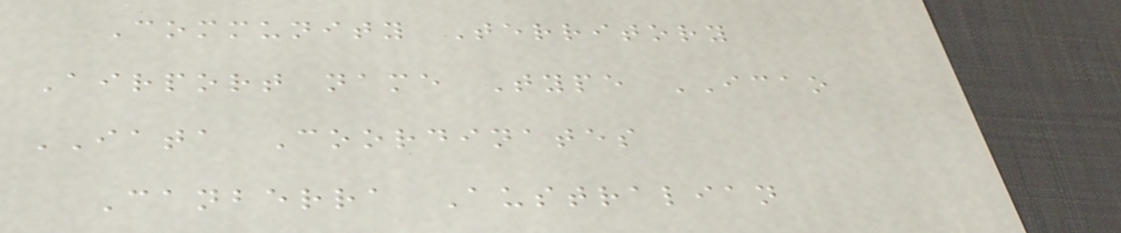Community Territory
Airport name Type ICAO
IATA Coordinates
Canberra Australian
